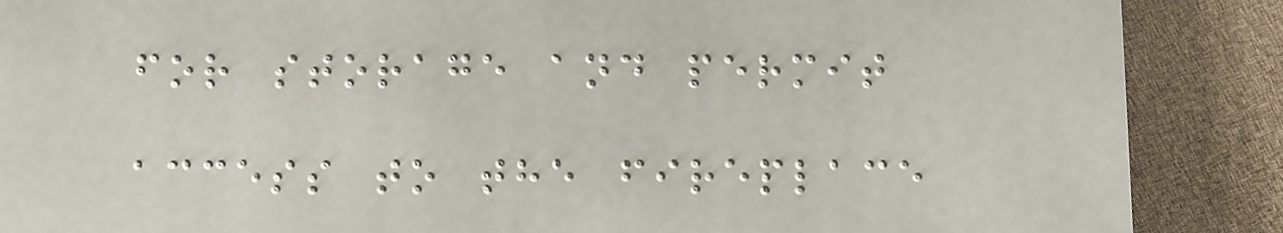for storage and permit
access to the fireplace
